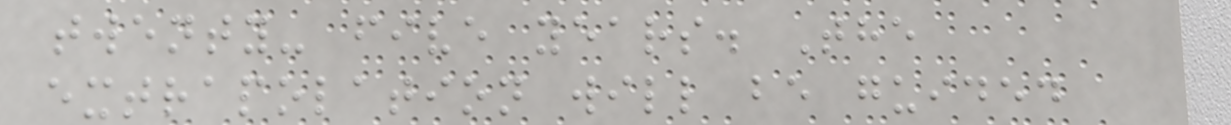twenty- five years. The
extrapolation will be guided
